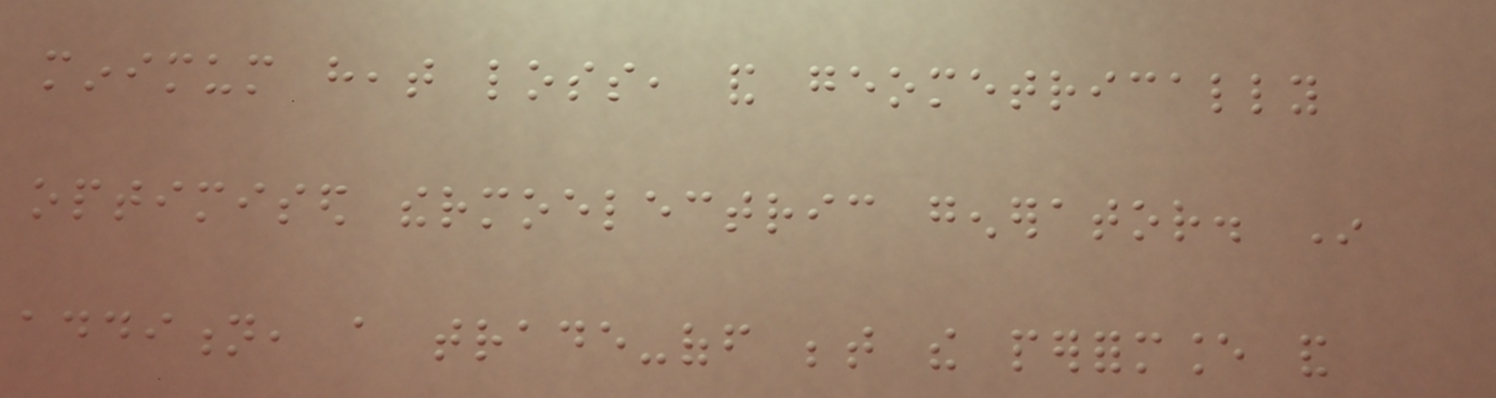minimum heat loss, and geometrically
optimised thermoelectric generator. In
addition, a trade-off between the performance and
